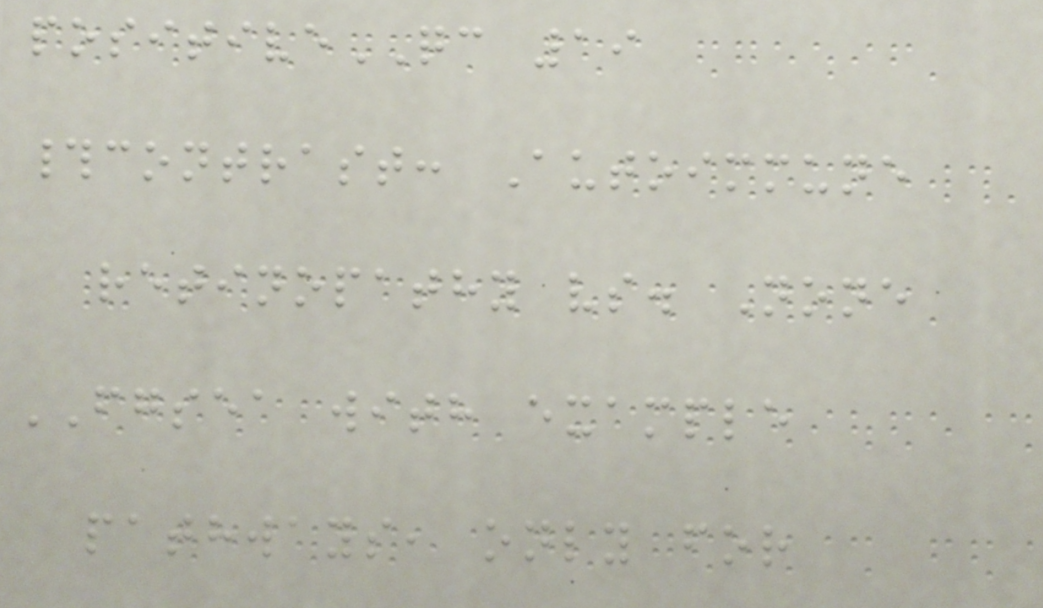positiveQC 19
#contrast: Autoimmune
retinopathy vs. None
FGSEA with example
pathways, only for
